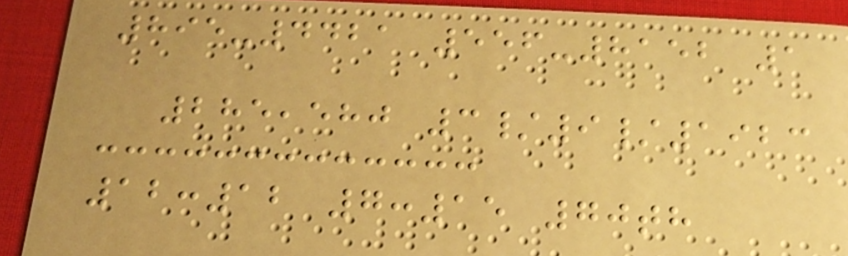895-4421 556-8152 1
285,580 3/9/1923
12:12 7:15 70th
